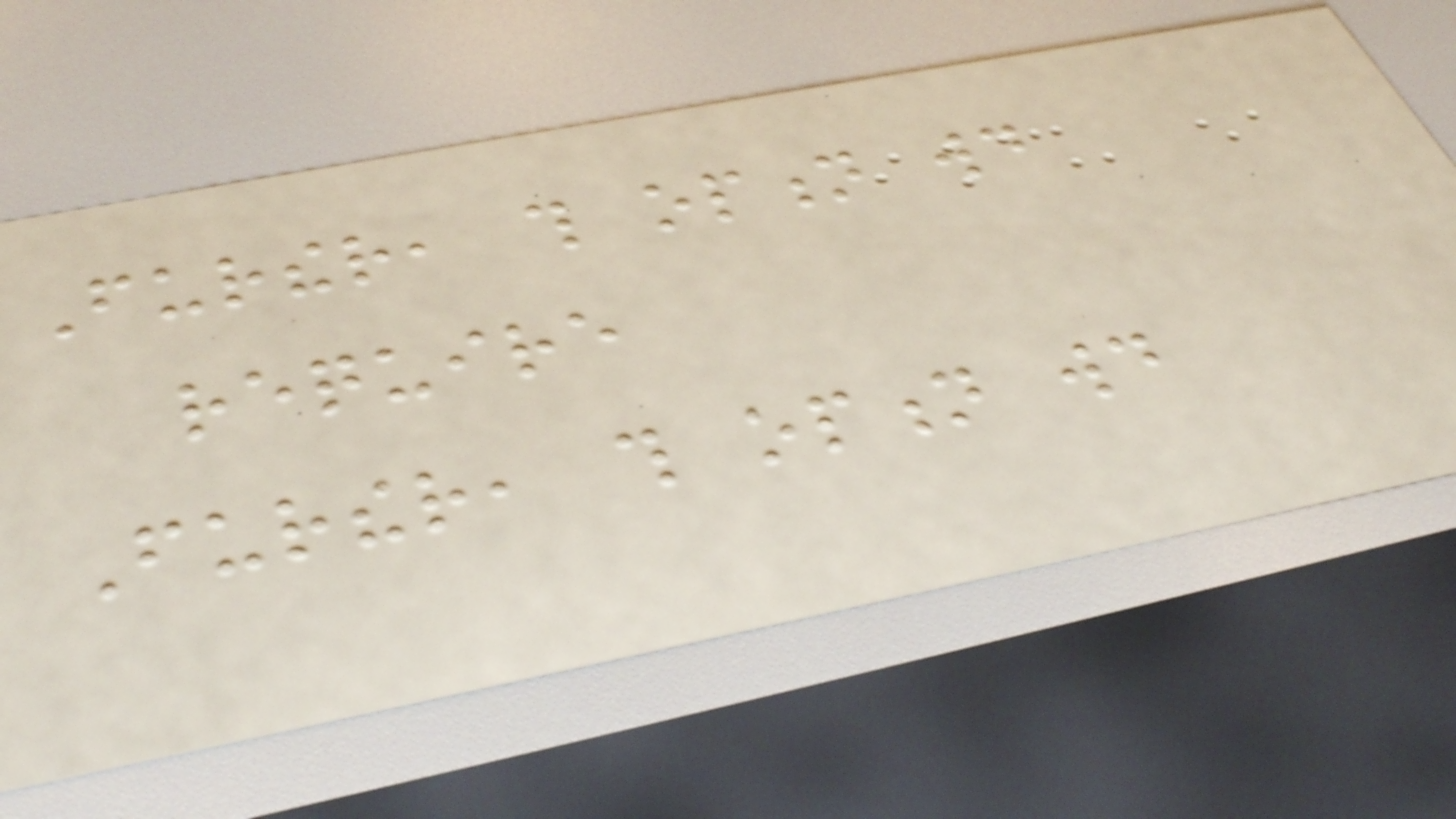Further, this option would
require
Further, this option would
